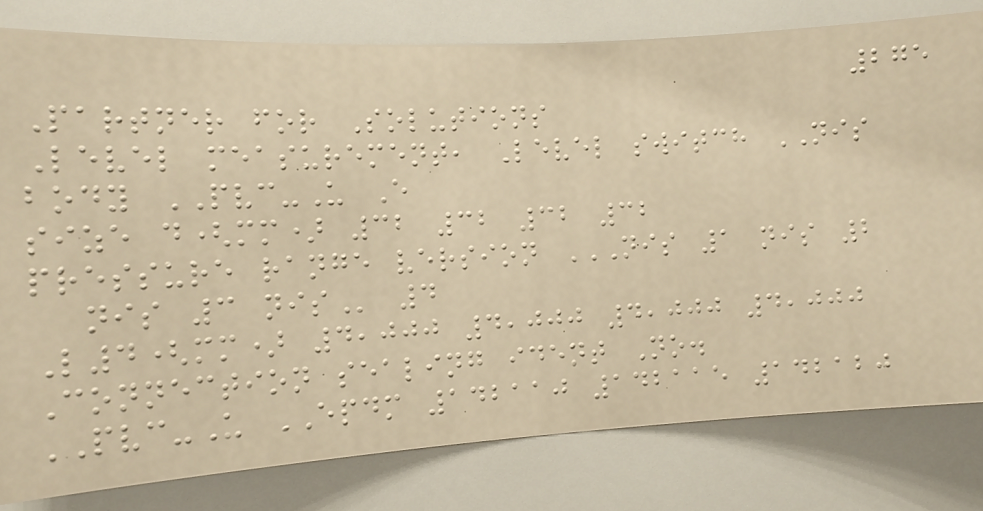275
Partner for Solutions
Level measurement, Level switch NIS
body PVC-U E
size d(mm) 32 32 32 32
pressure range version NIS 1 NIS 2
NIS 3 NIS 4
L4(mm) 4,000 4,000 4,000 4,000
Connection sealing ident No.
PVC-U EPDM 142110 142115 142120
